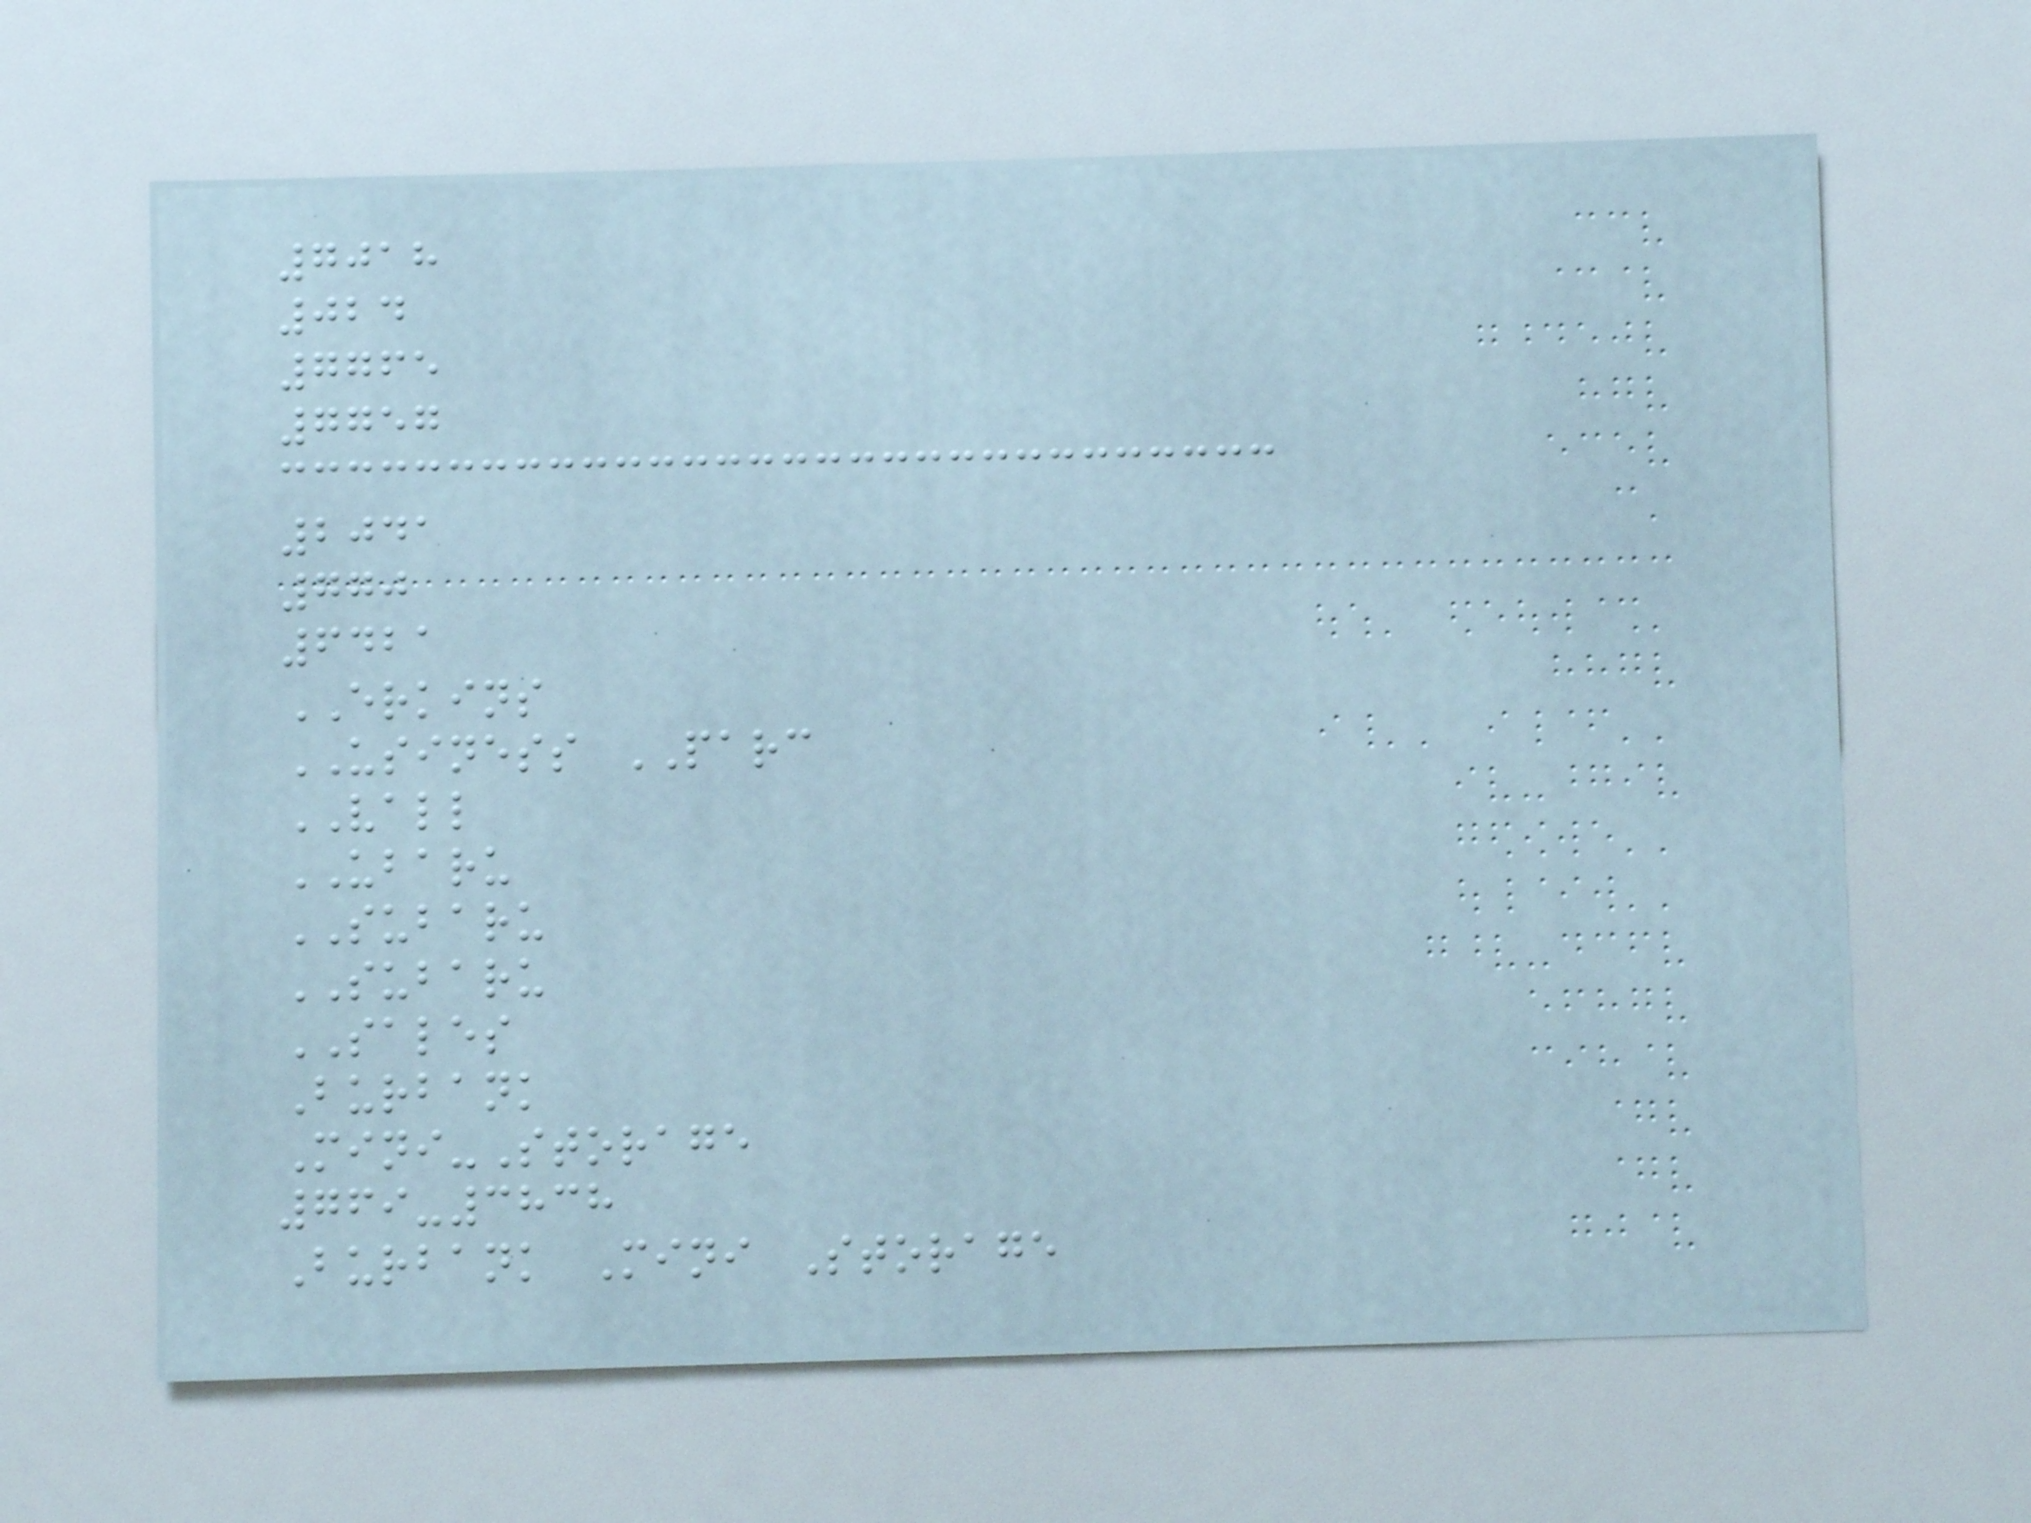7018
024
7765
7757
2041
770
6421
ERKINS
USINESS PARC
VALL
UBARU
SUBARU
SUBARU
SALES
Burbank
Mini-Storage
769-3838
Burbank Mini Storage
